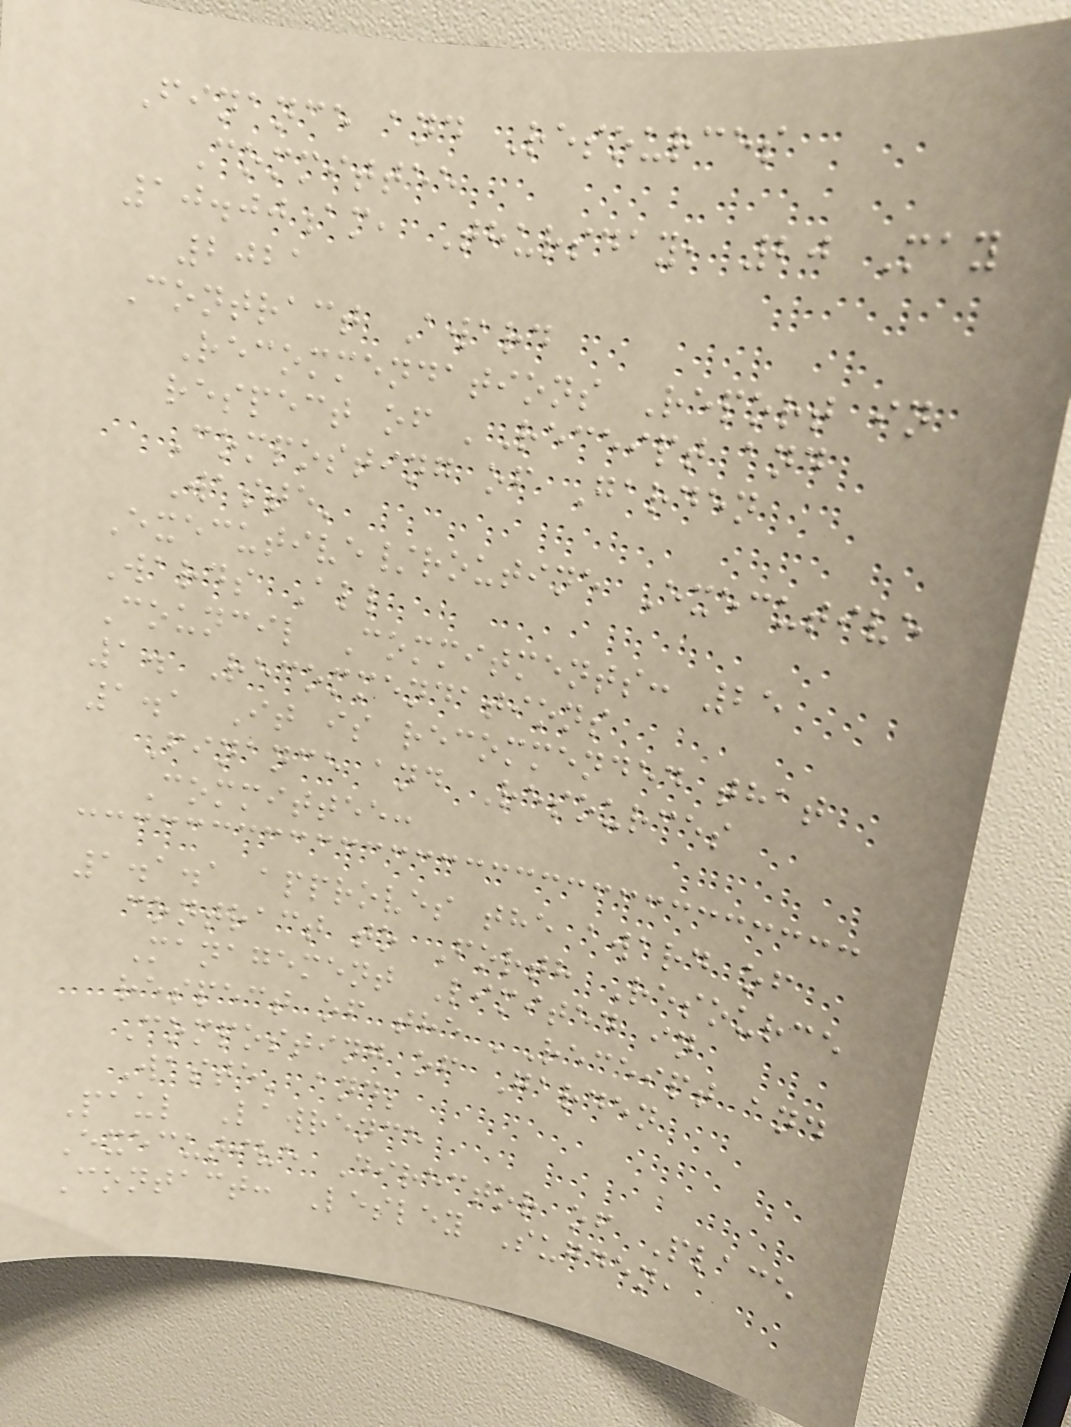Finance and Resources
Committee
10.00am, Thursday, 20 May
2021
Contract Award
Recommendations Report in
respect of 'Receipt and
Composting of Garden
Waste'
Executive/routine Executive
Wards All
Council Commitments: 25
1. Recommendations
1.1 It is recommended that
Finance and Resources
Committee:
1.1.1 approves the award of
contract to Forth Resource
Management Limited in
respect of the 'Receipt and
Composting of Garden
Waste' and;
Paul Lawrence
Executive Director of Place
Contact: Lesley Sugden,
